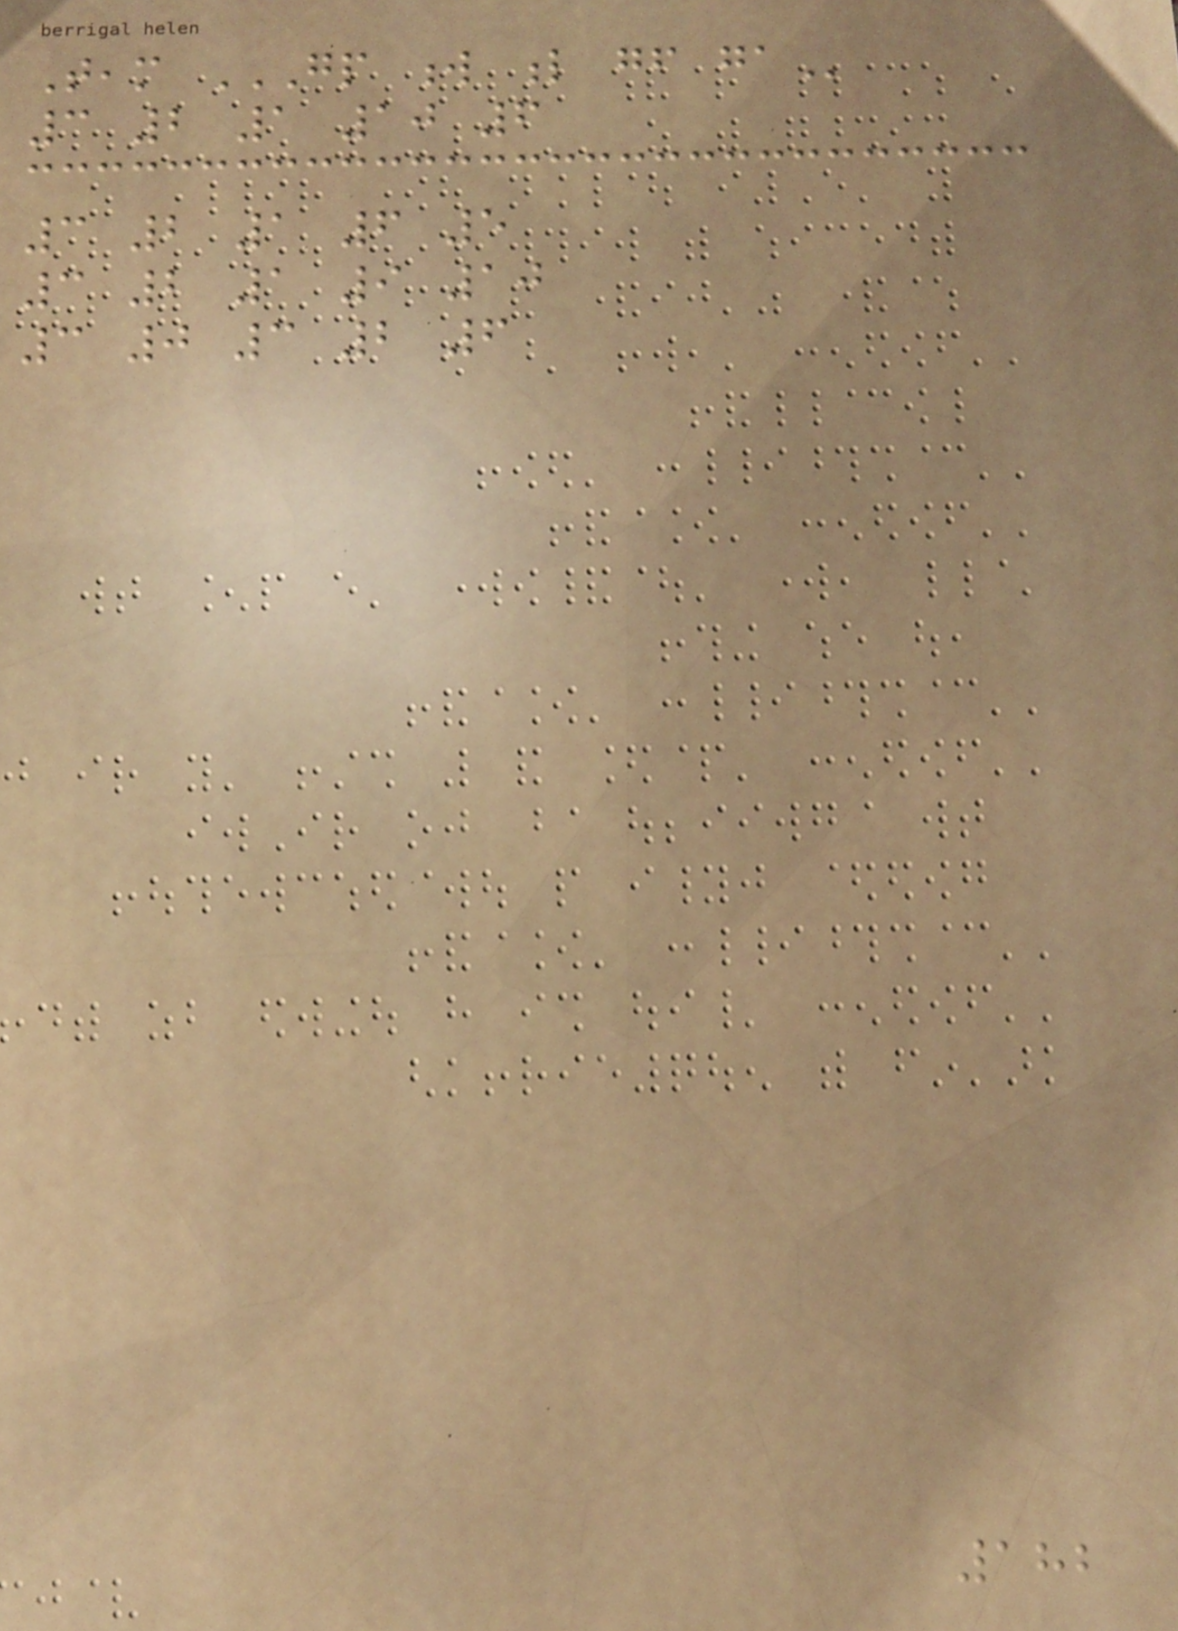Team GP W L GF GA
3 2 1 10 6
3 2 1 6 5
3 2 1 9 10
3 0 3 2 6
182
